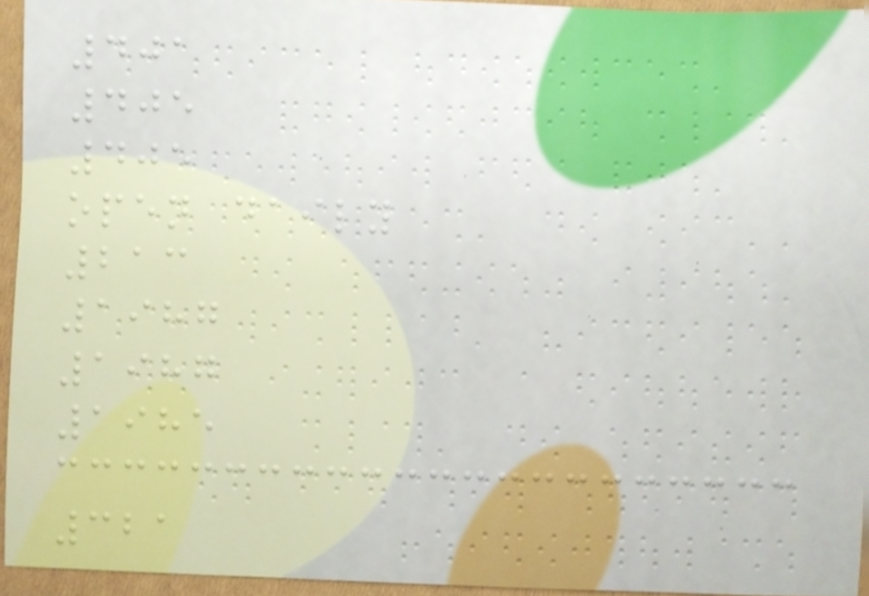401
405
405
open daily
213
1987
1987
1985
321
